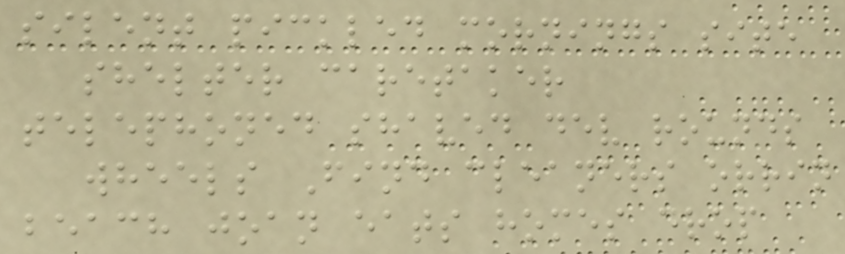silent pickled mornings site
shelter caretaker
telephoned shaved dev rounds
wheels Find cleaners orrin
beach joan eats homes drop
